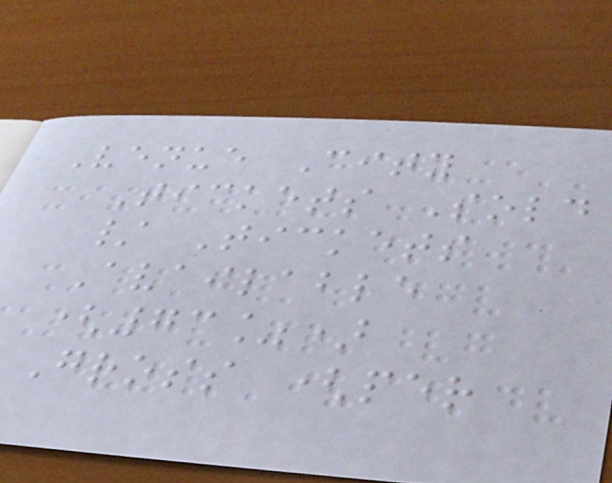Venue City
Tickets Sold
/ Tickets
Available
(73%)
Gross (per
